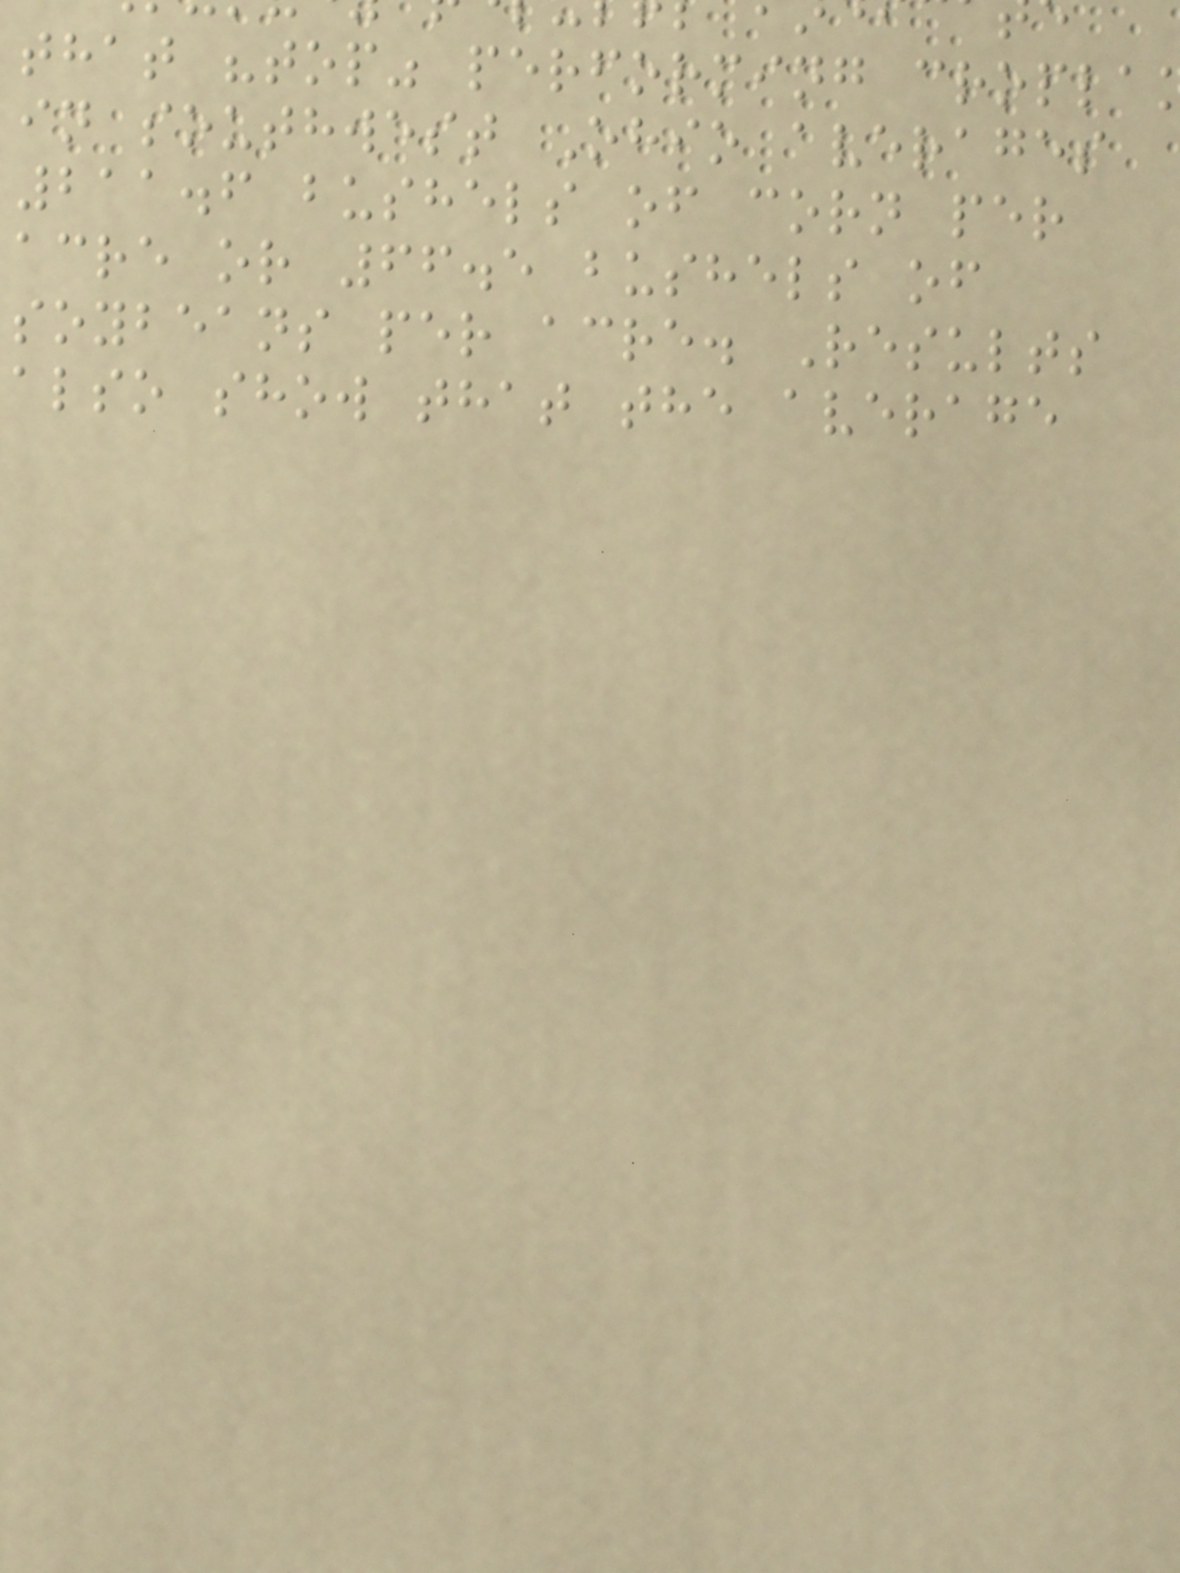that "top" performing cropla
in southwest Ohio averages
211.6 bushels of corn per
acre or 66.5 bushels of
soybeans per acre. Results
also show that the average
